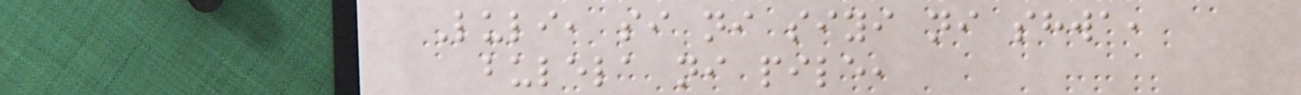Luli, si ni siyi ni shwa,
bulela ni pile,
